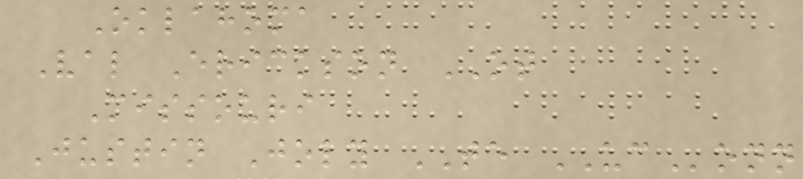Oklahoma
Val Erickson OT
Missouri
Justin Joly TE UConn
